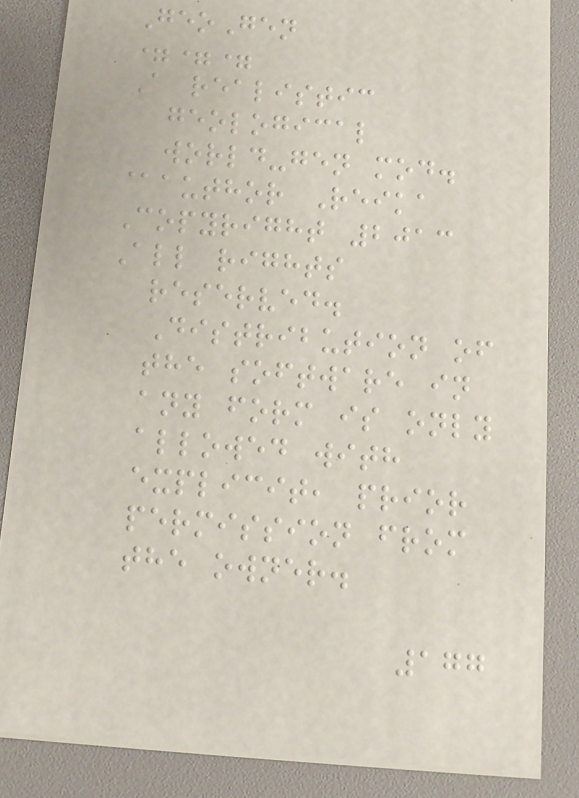GeoGen
===
A realistic
geological
world-gen mod.
@author Reika
Copyright 2013
All rights
reserved.
Distribution of
the software in
any form is only
allowed with
explicit, prior
permission from
the owner.
177
